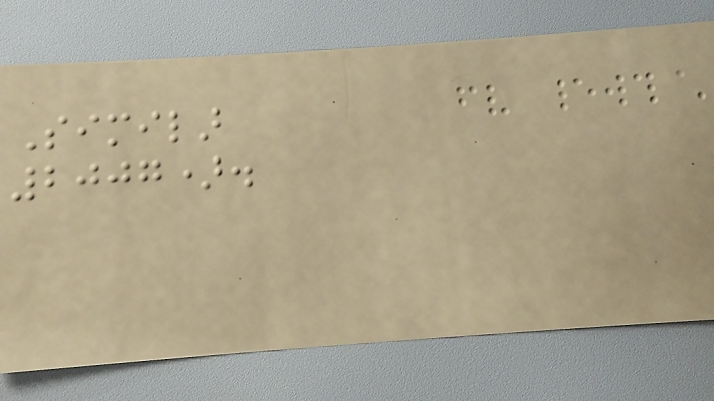Similar
2007).
